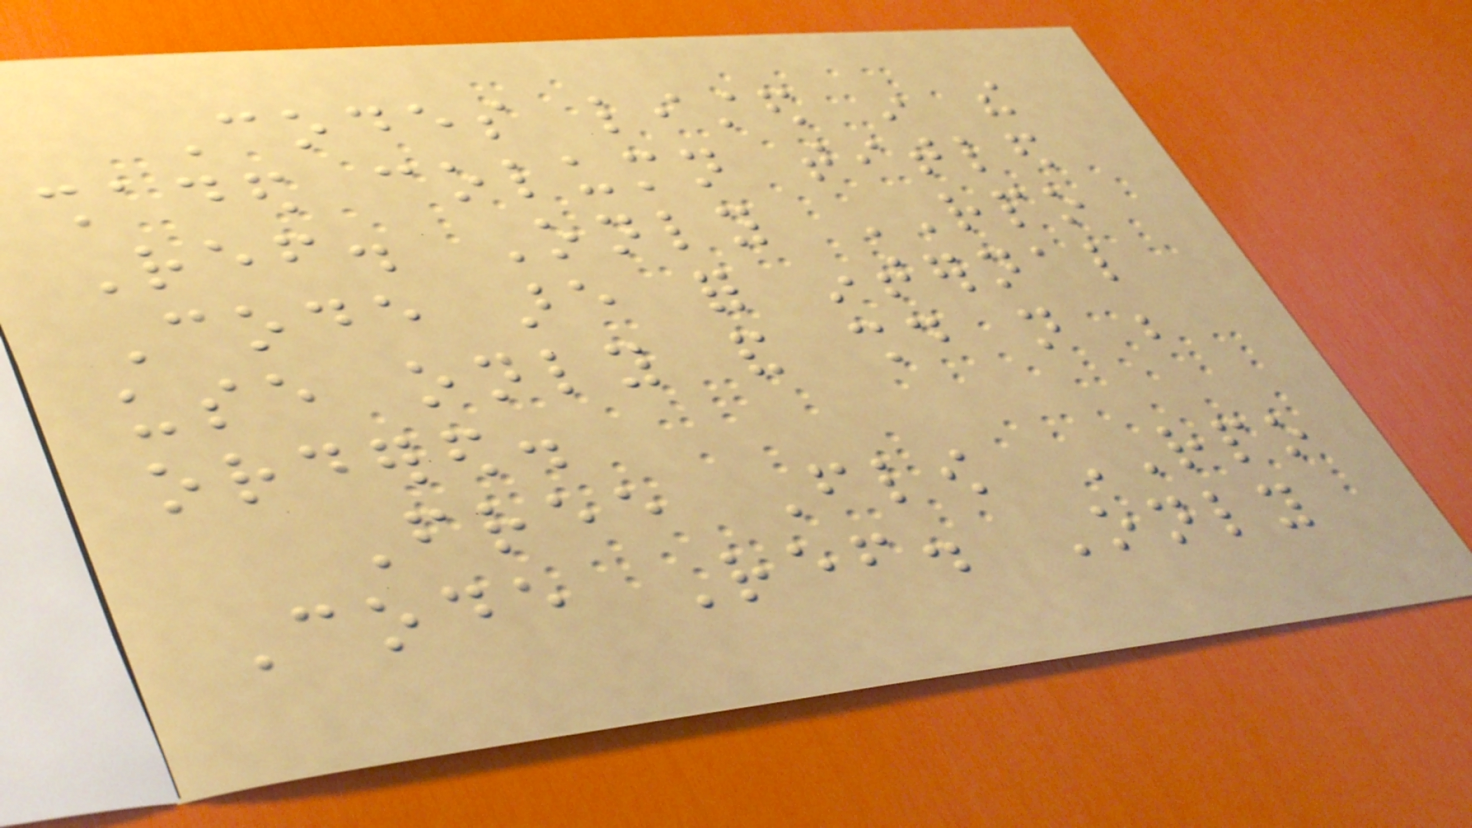Codes listed in the
shaded column titled
Ref. Only RPO
Code are for internal
use only and should not be
ordered.
Free Flow RPO
Code Ref. Only
